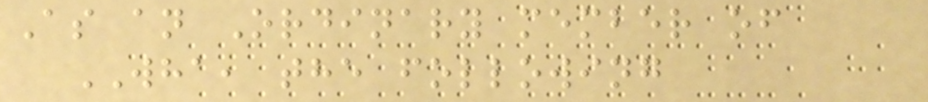As an Ordinary member of
WHA, the following
